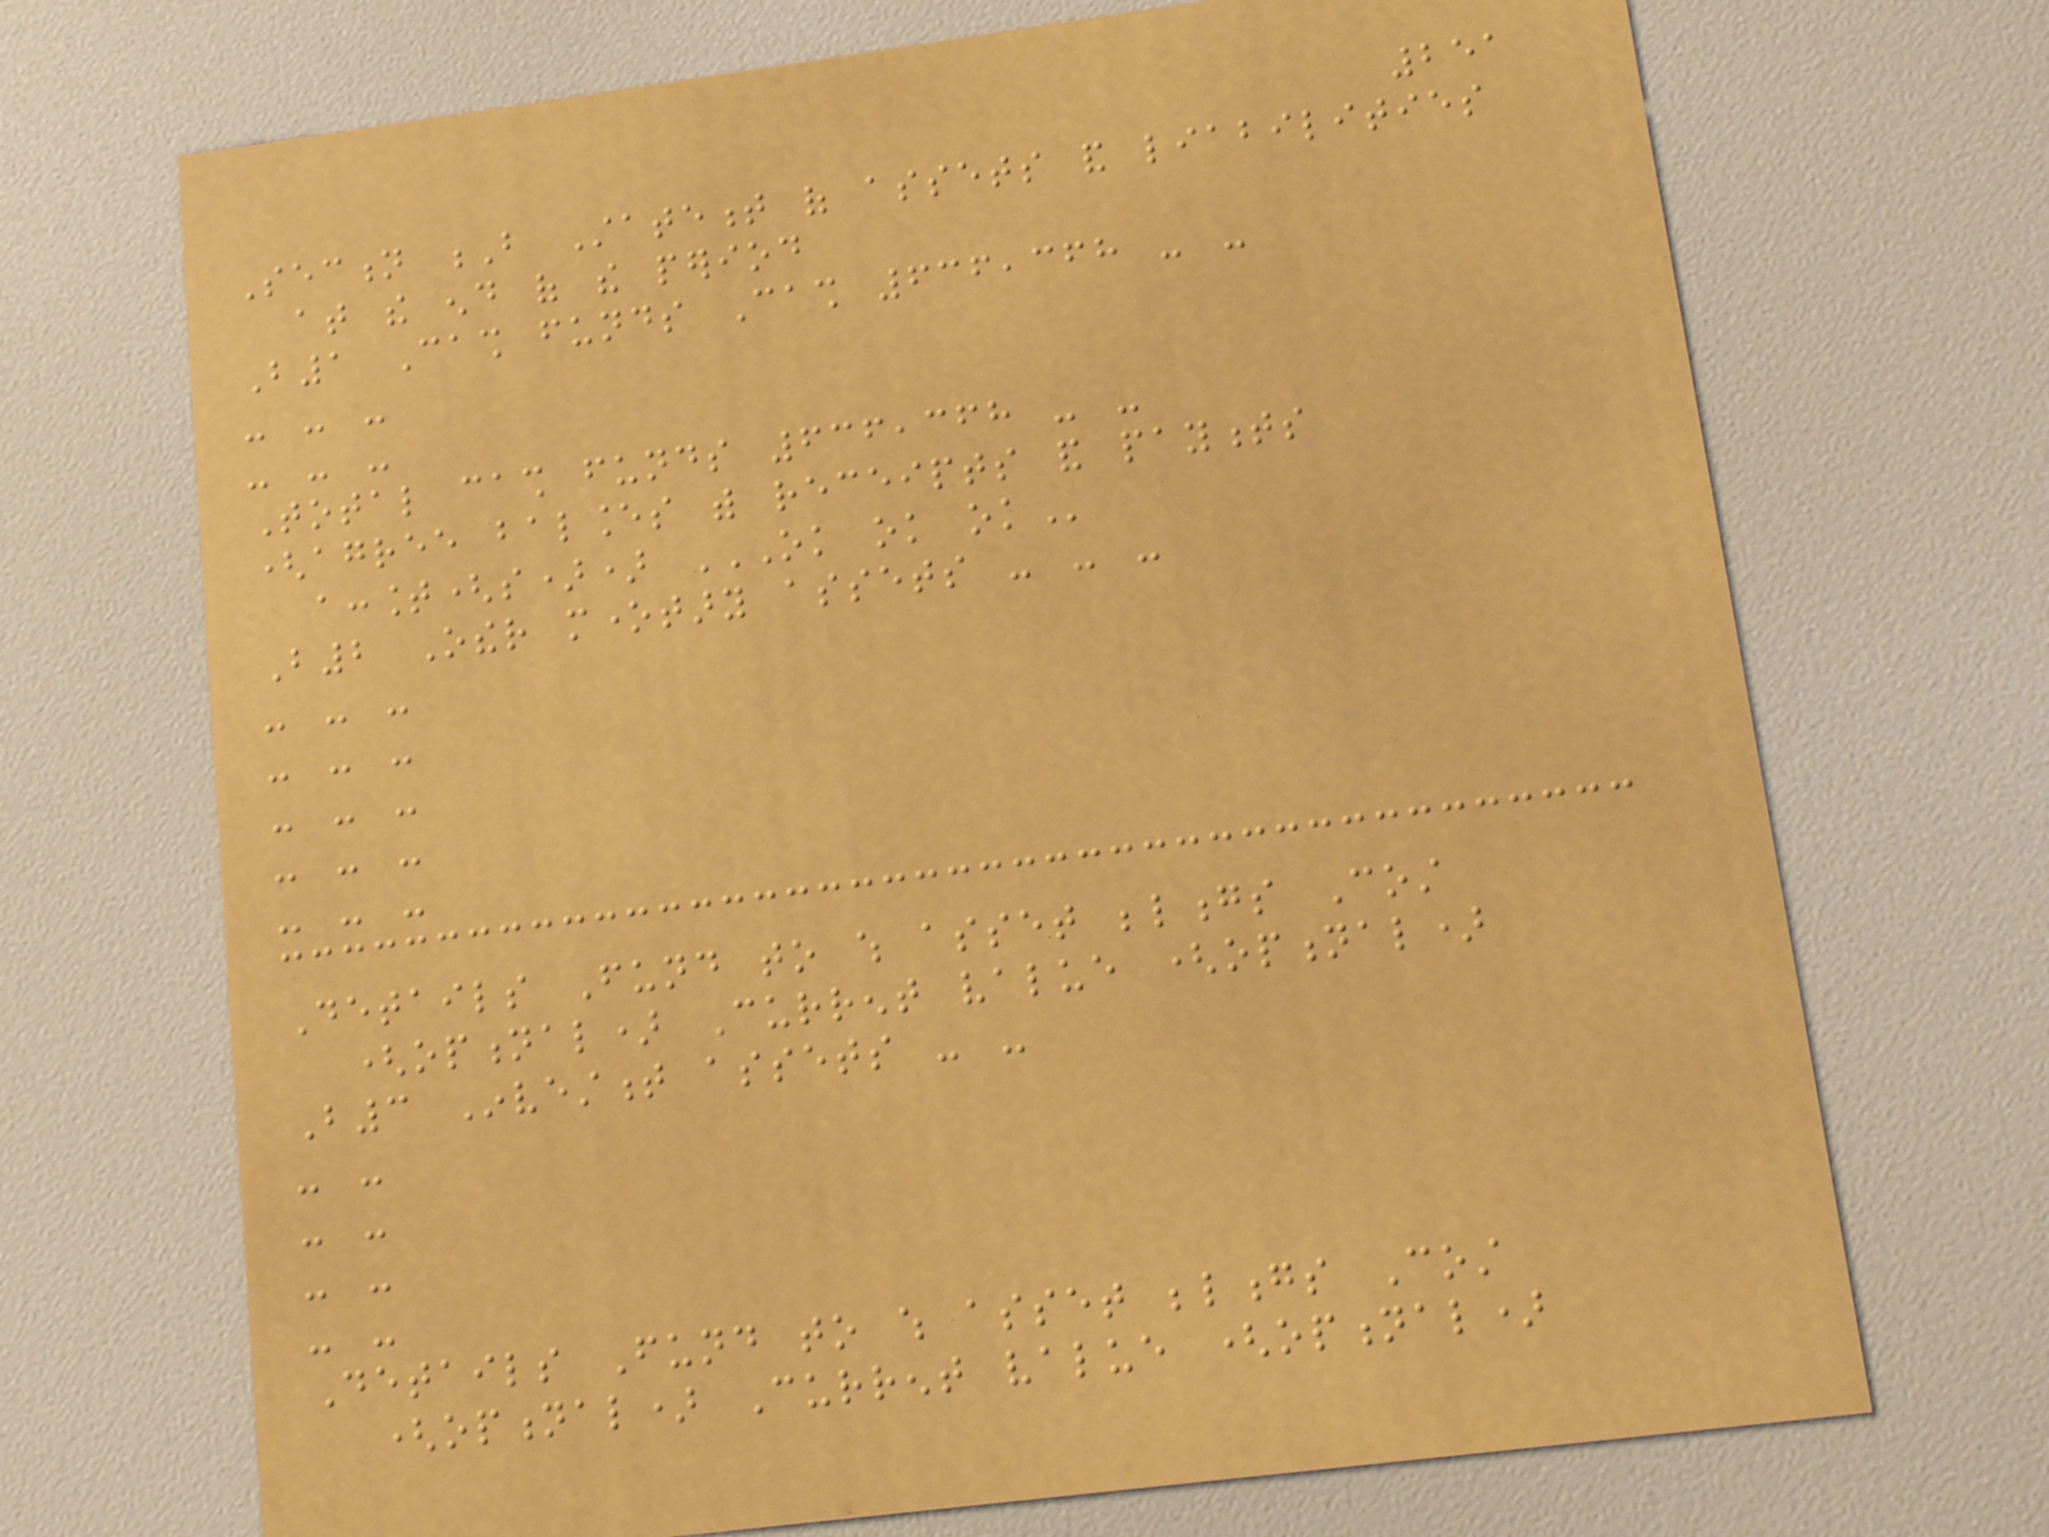251
Section B Statement of assets and liabilities
at the end of the period
B1 Cash funds Cash 636,368 - -
- - -
- - -
Total cash funds 636,368 - -
(agree balances with receipts and payments
account(s)) OK OK OK
B2 Other monetary assets - - -
- - -
- - -
- - -
- - -
- - -
Details Fund to which asset belongs Cost
(optional) Current value (optional)
B3 Investment assets - -
- -
- -
- -
- -
Details Fund to which asset belongs Cost
(optional) Current value (optional)
